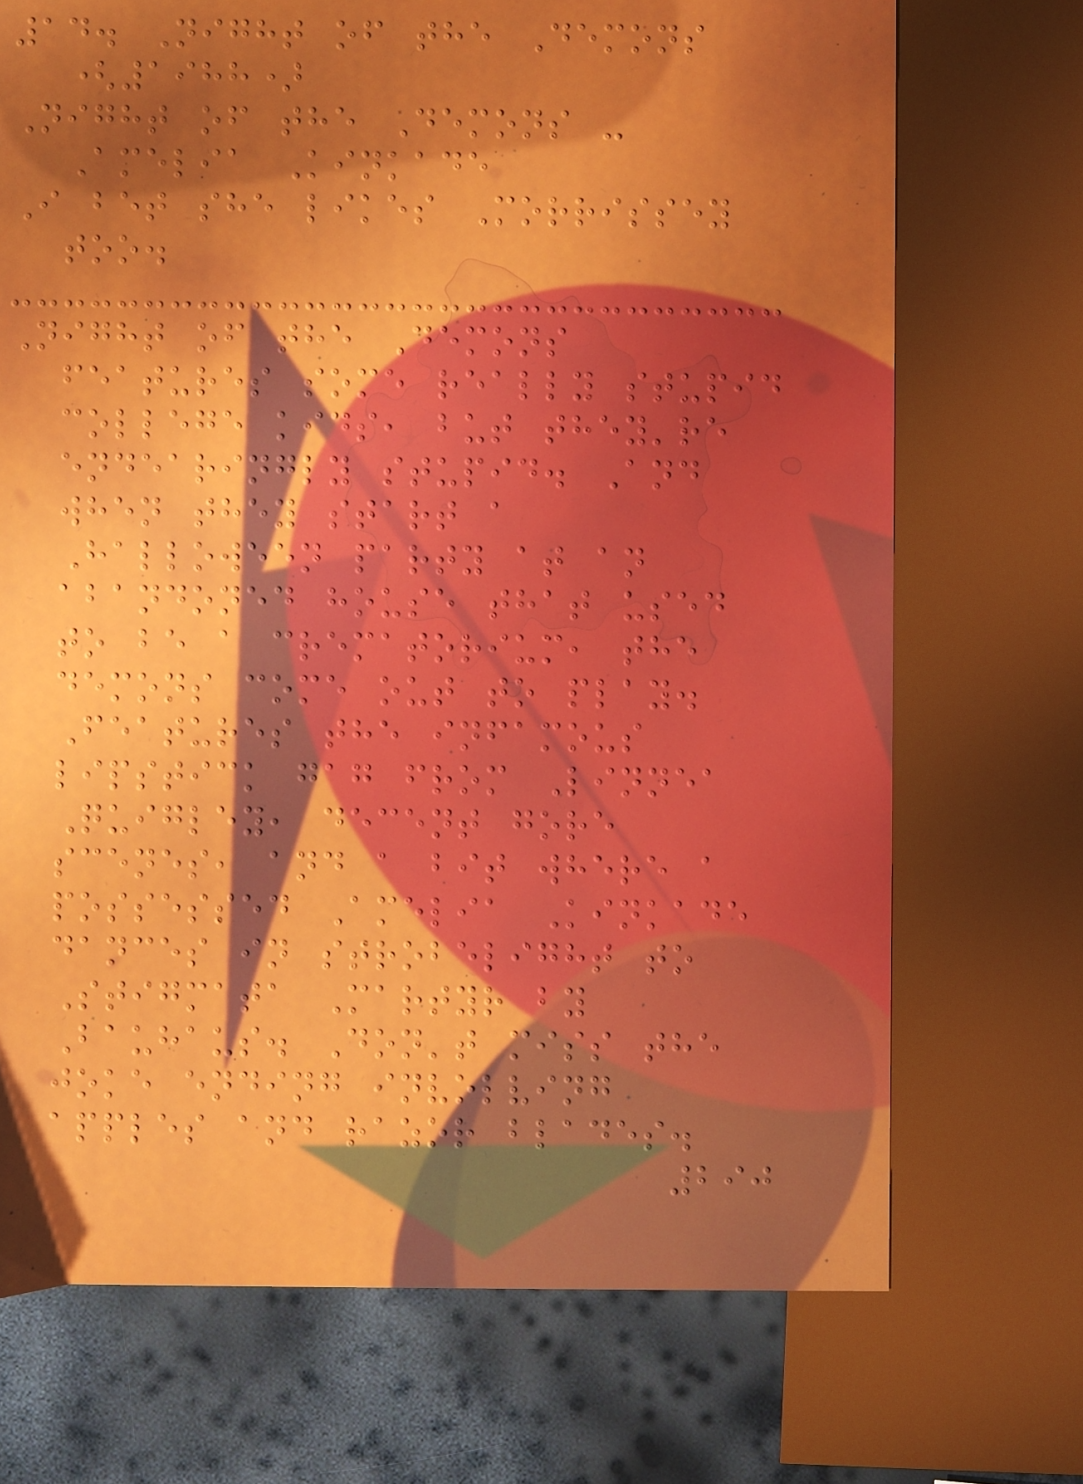14. Night of the Demons
(1988)
Night of the Demons -
Amelia Kinkade
I bet she likes Morrissey
too.
Night of the Demons
features some really stupid
college kids, but they're
endearingly stupid. And
when they start a
Halloween party at an
abandoned house that used
to be a crematorium, the
demons come out to play.
Features the infamous
lipstick gag from Linnea
Quigley, decent gore
scenes, and a bit where a
possessed Amelia Kinkade
dances in strobelight to
Stigmata Martyr by
Bauhaus. Don't miss the
joke ending involving
apples and razor blades.
290
